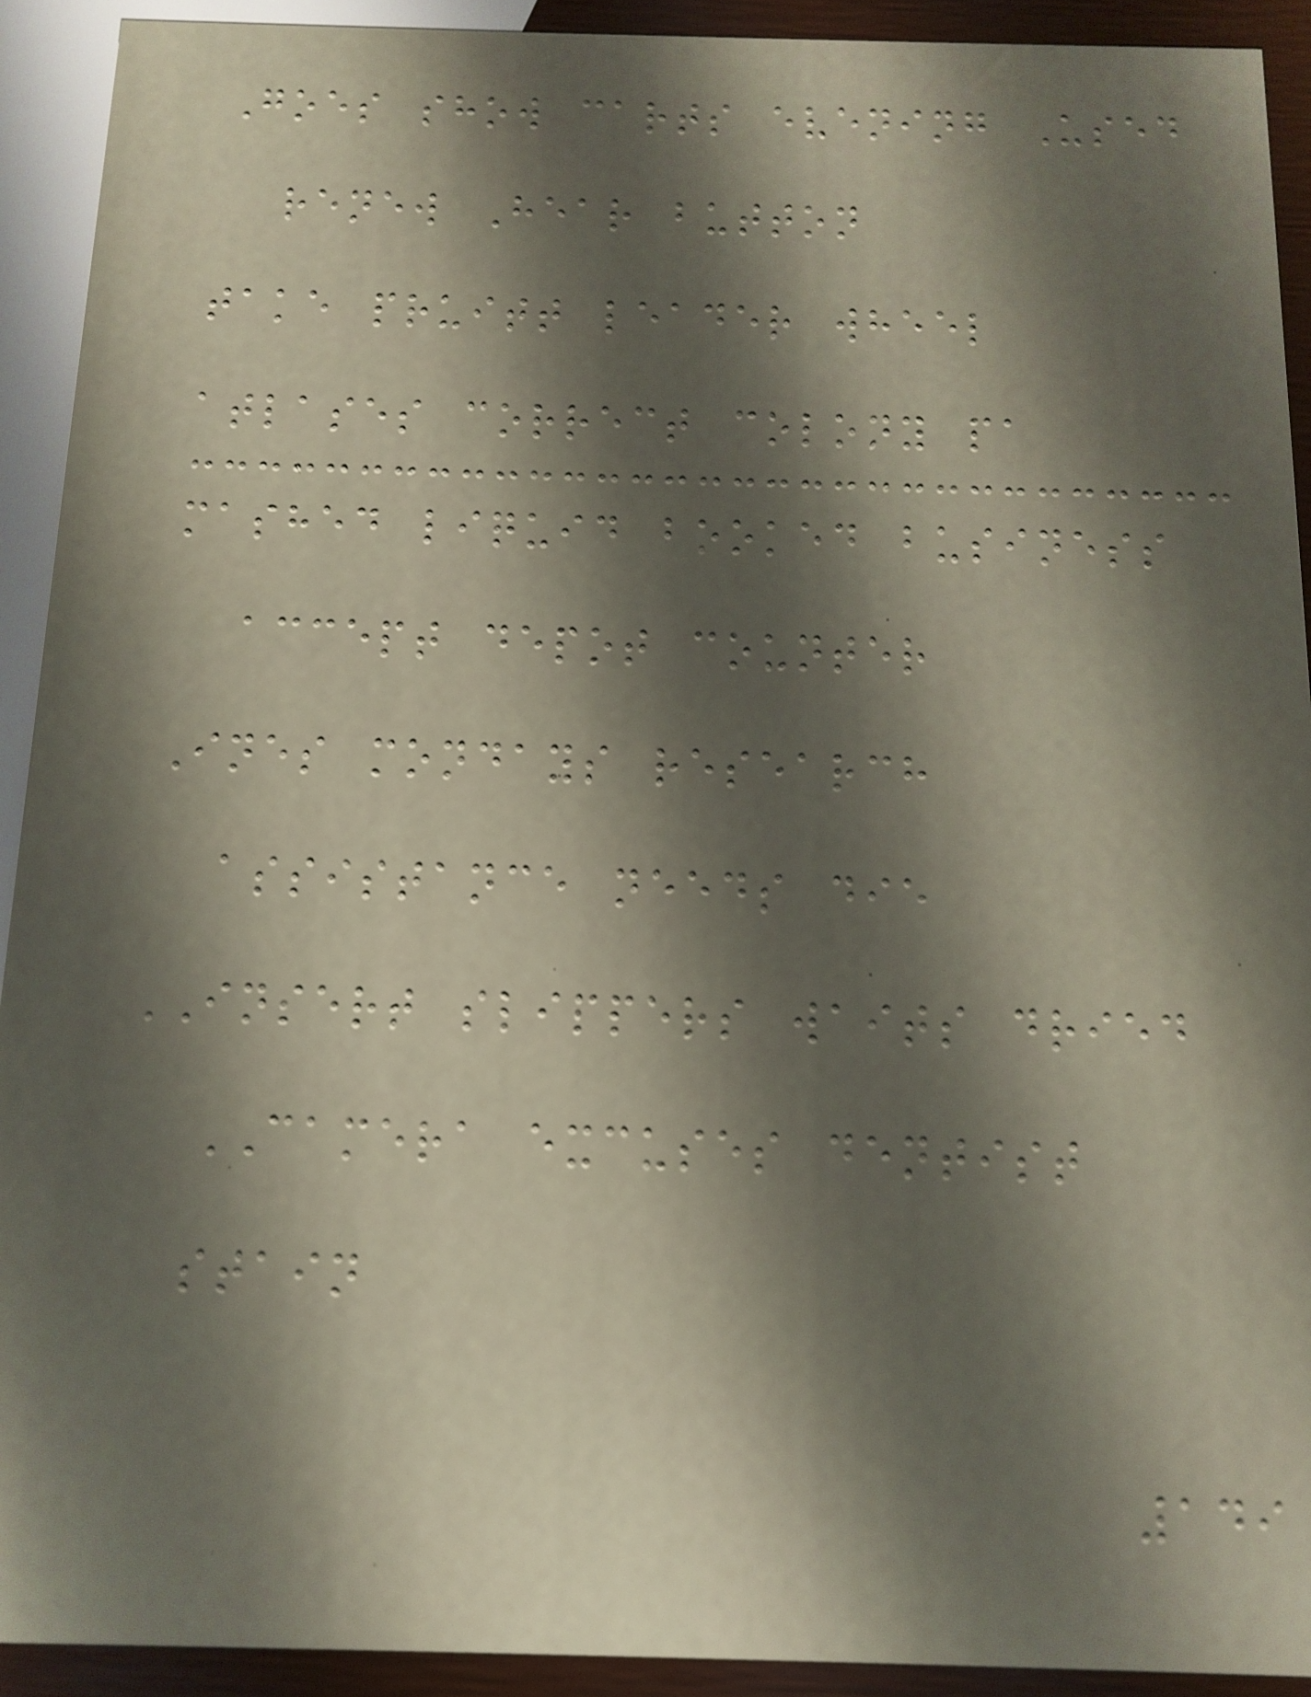Goes show carts evening Used
renew Hear button
take pruitt leader wheel
atlases correct colony pa
mashed liquid booked business
accept depot counter
Ines mondays research
assistance needs die
INSERT slippers waits dried
CAMERA excuses dentist
stain
149
